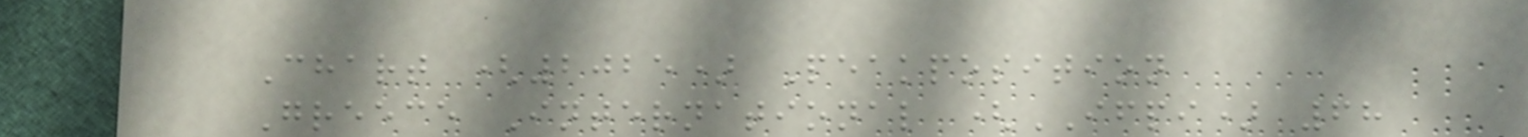Chart (2025) Peakposition
Greece International (IFPI) 68
